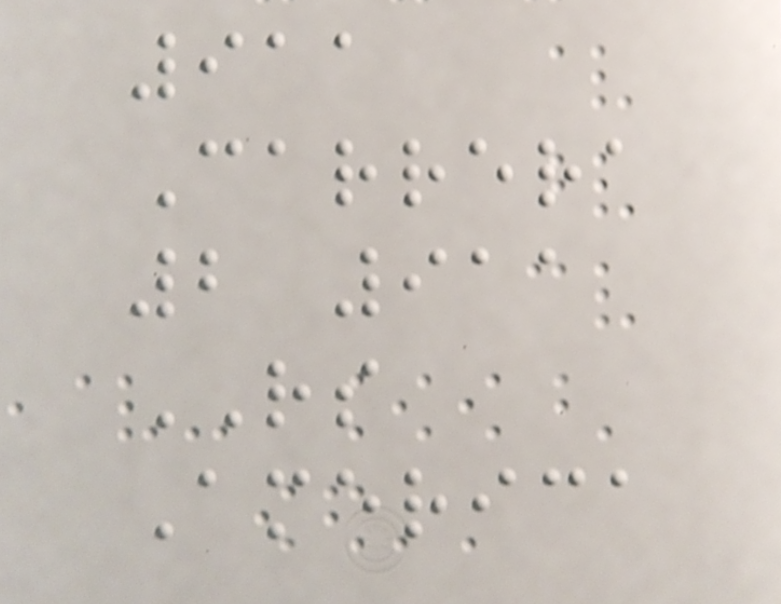911
Carrera
2 911
RS
America
